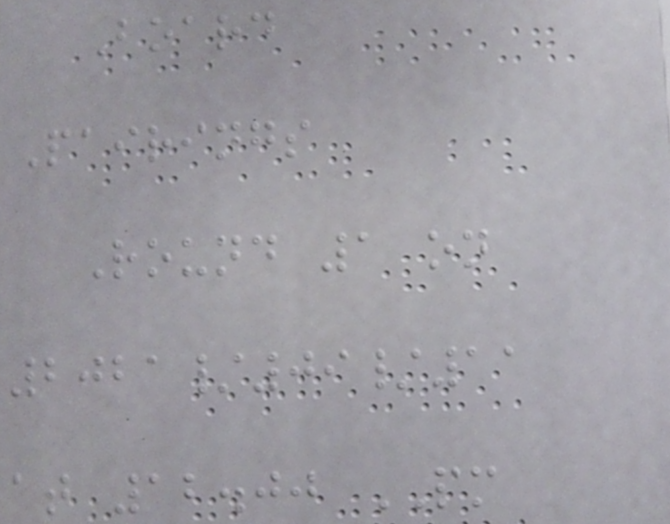Board
Pairings
Round 1 on
2021/09/11
at 12.00 PM
